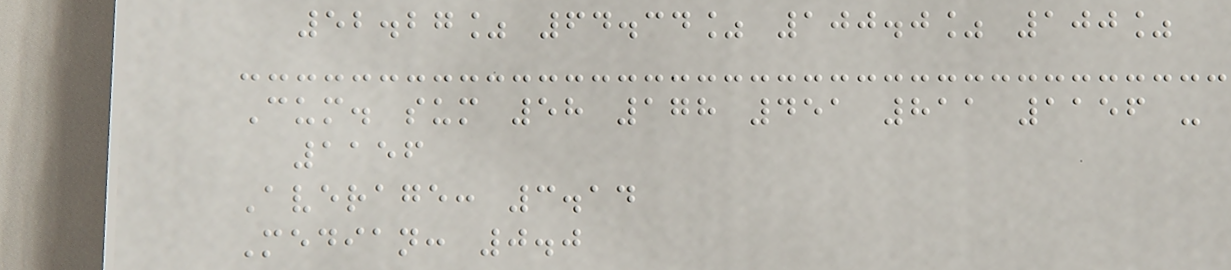52.27% 64.34% 100.0% 100%
Cum. sum 58 178 451 811 1156 -
1156
Average: 3.14
Median: 0.0
